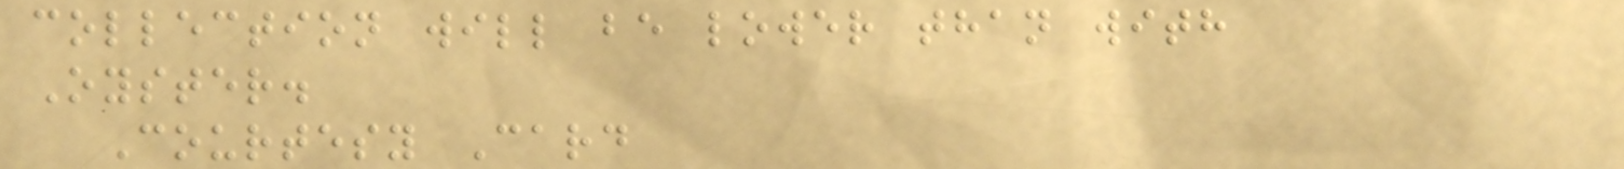collection will be lower than with
Oyster.
Courtesy Card
